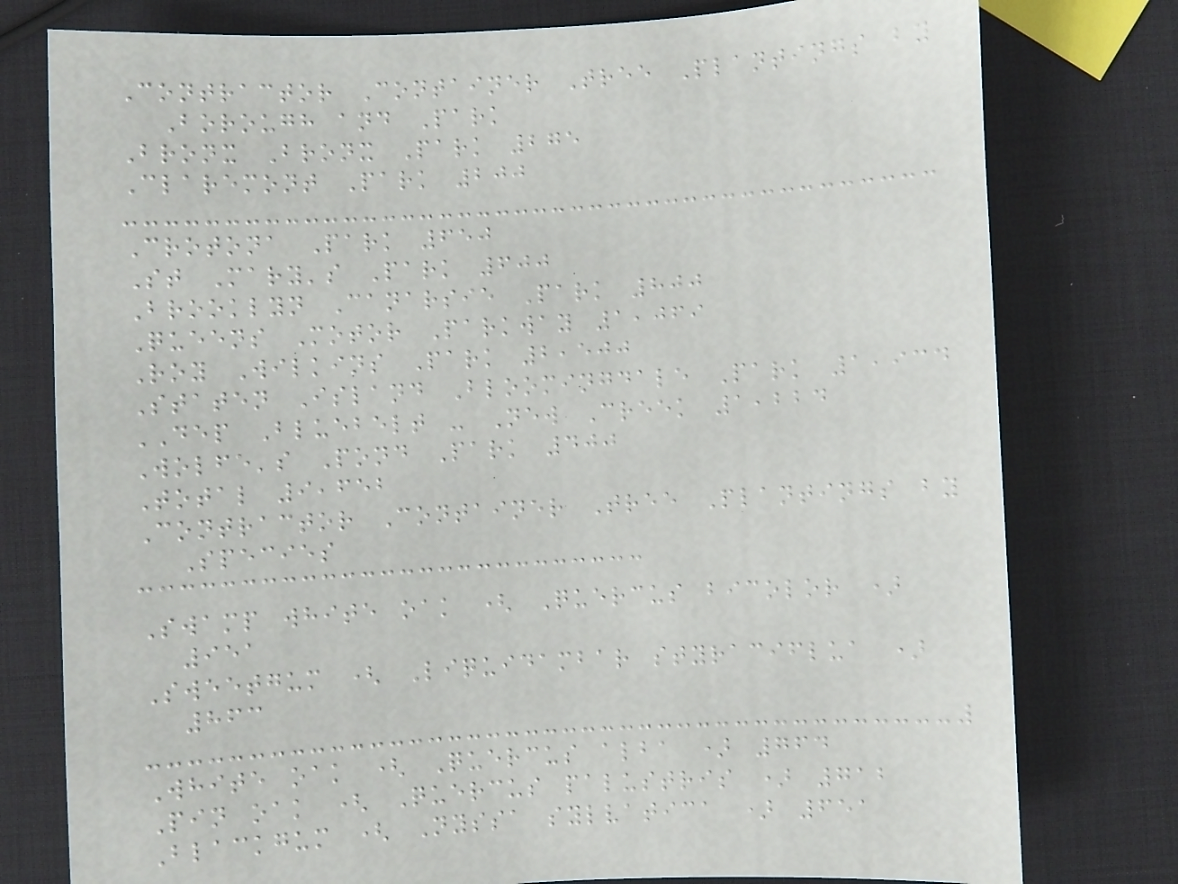Contractor Container Tree Plantings by
Borough and Park
Bronx Bronx Park 275
Claremont Park 200
Crotona Park 650
St Mary's Park 600
Brooklyn Canarsie Park 800
Queens Motor Parkway 1,069
Roy Wilkins Park 2,500
Staten Island Bloomingdale Park 1,934
DEP Bluebelt - New Creek 1,224
Wolfe's Pond Park 400
Total 9,652
Contractor Container Tree Plantings by
Species
Swamp white oak ( Quercus bicolor )
951
Sweetgum ( Liquidambar styraciflua )
863
White oak ( Quercus alba ) 764
Pin oak ( Quercus palustris ) 712
Blackgum ( Nyssa sylvatica ) 651
